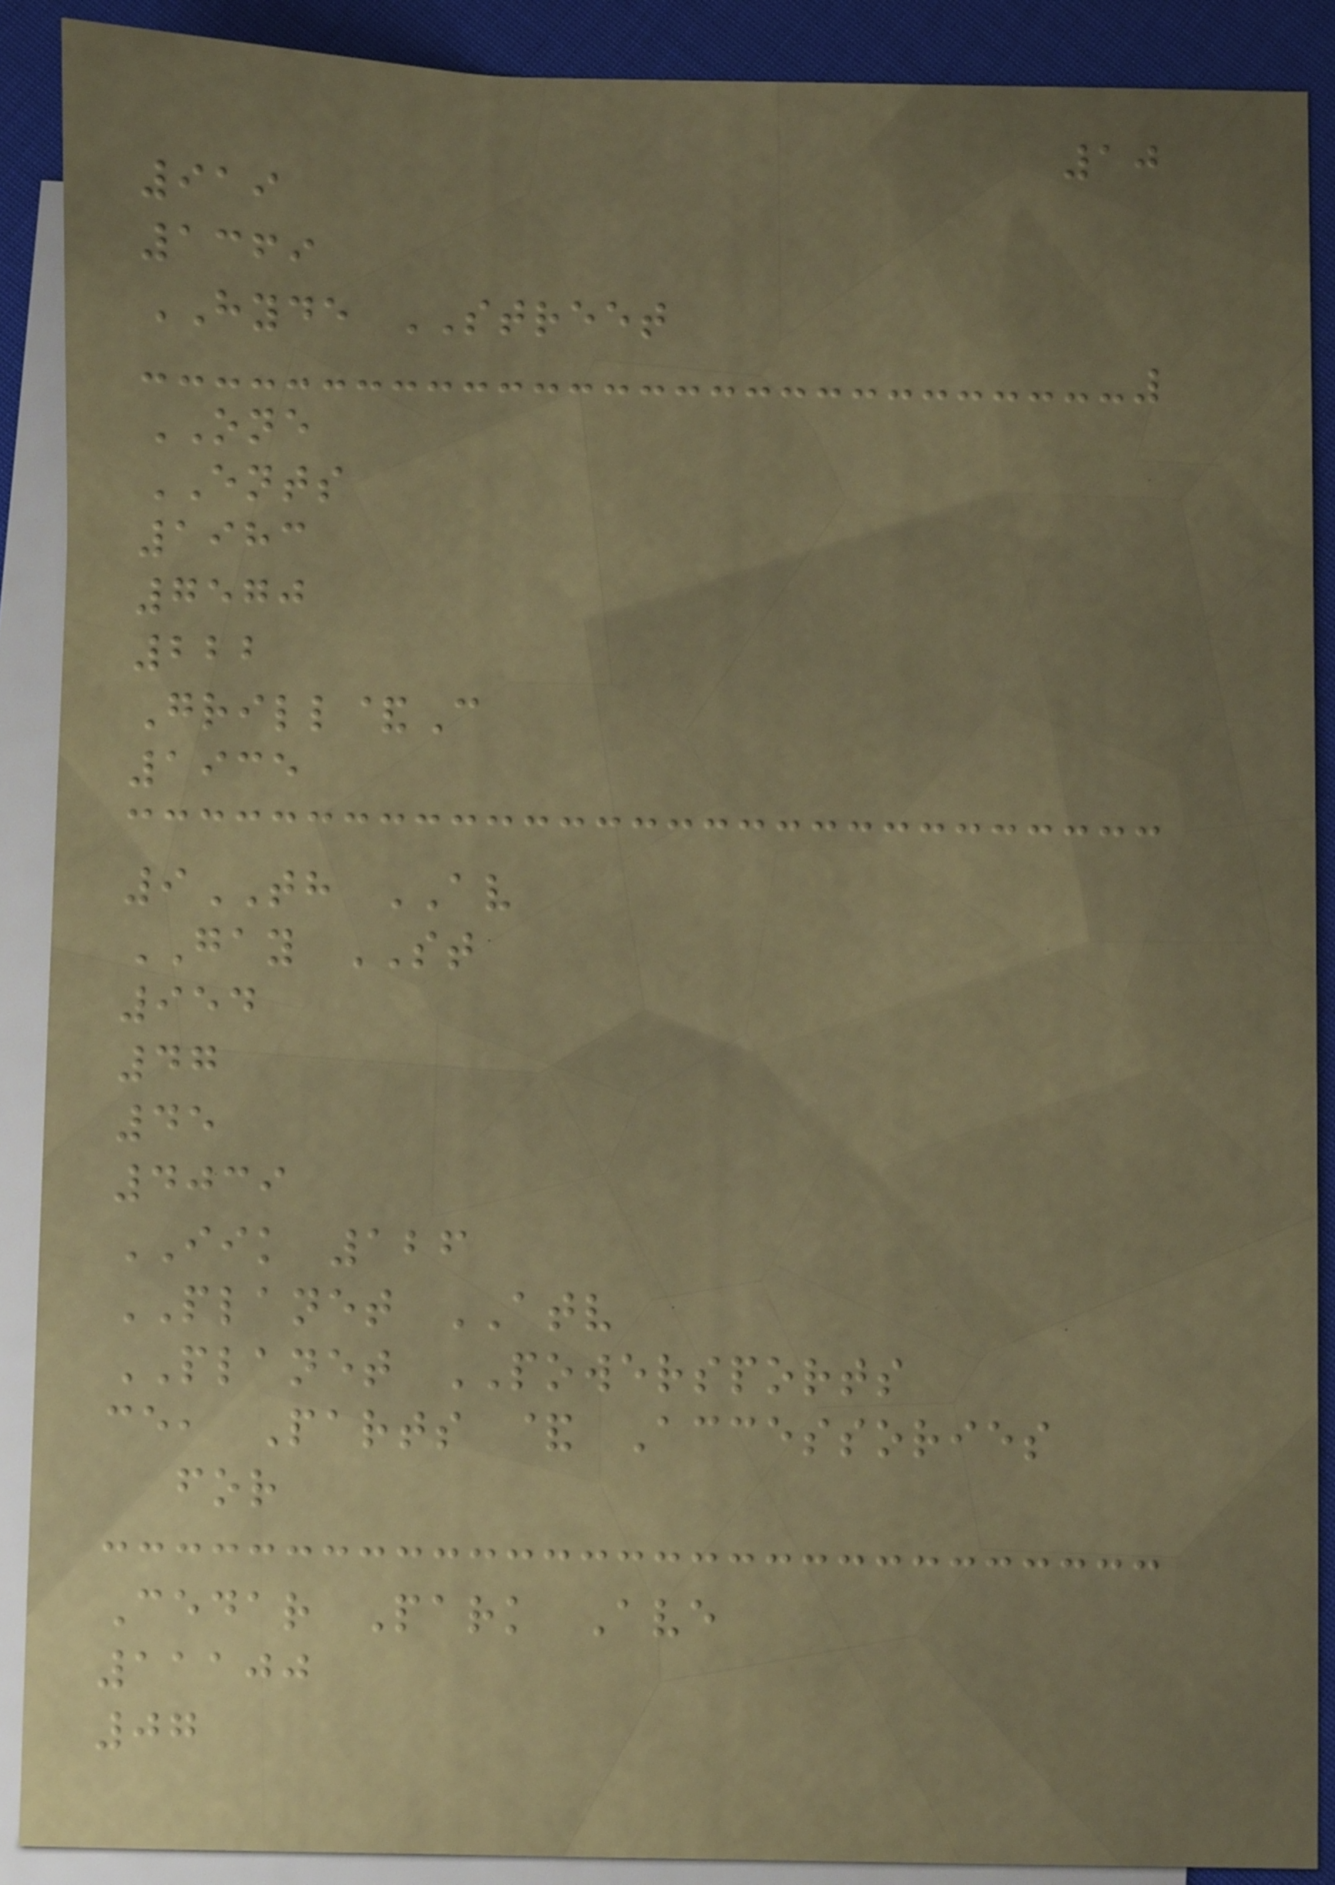10
919
1369
HYDE STREET
ONE
ENTS
1983
7570
222
Grill&C
1935
9TH AV
GAY ST
954
47
45
4039
IIK 126
PLANET ATV
PLANET POWERSPORTS
ce, Parts & Accessories
for
Cedar Park Ave
11100
07
